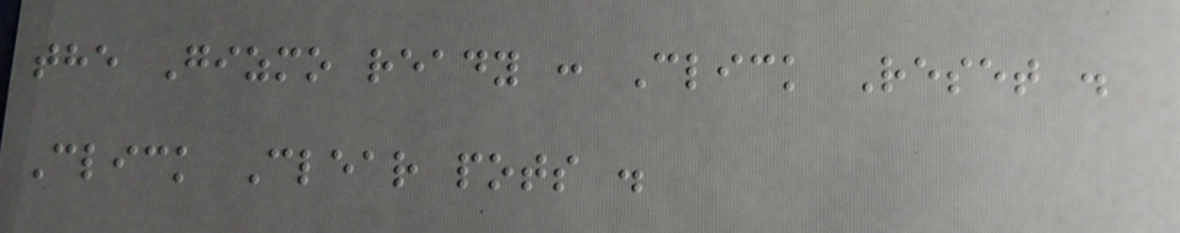the Gizmo ready : Click Reset .
Click Clear pots .
